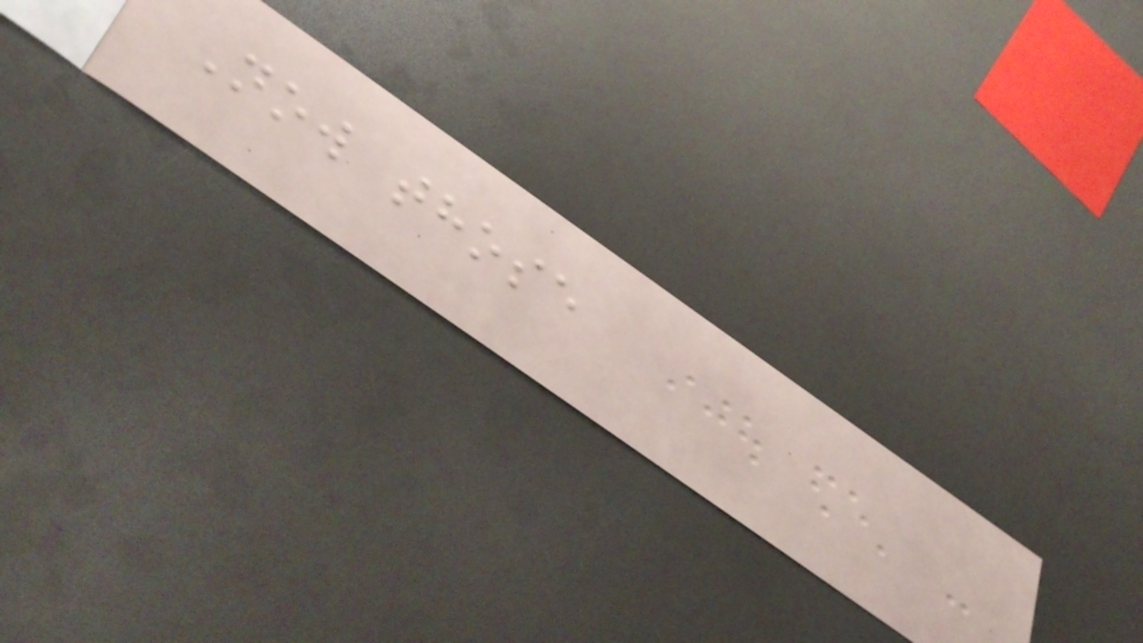Now those
